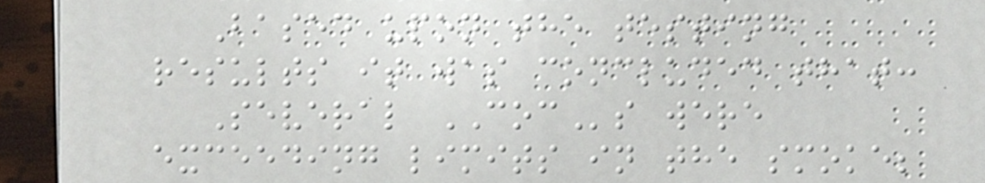Based upon the testing
results it was concluded that:
Several COCs were
exceeding limits in the smoke;
